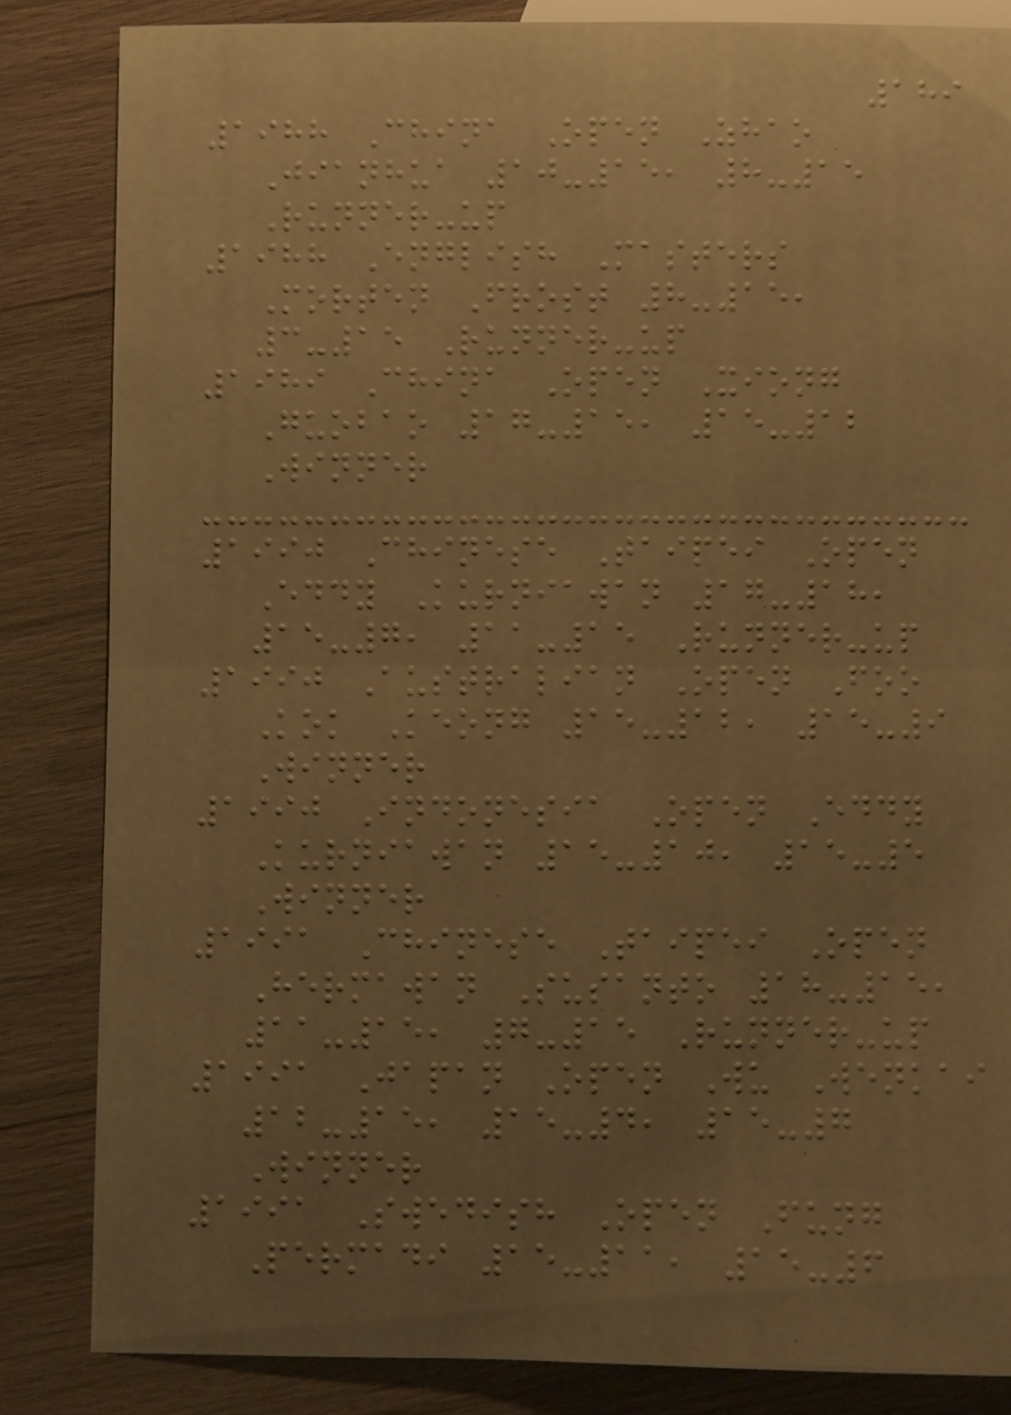189
1988 China Open Zhao
Jianhua 10-15, 8-15
Runner-up
1988 English Masters
Morten Frost 8-15,
3-15 Runner-up
1989 China Open Xiong
Guobao 17-15, 15-12
Winner
1990 Chinese Taipei Open
Eddy Kurniawan 17-18,
15-7, 11-15 Runner-up
1990 Australian Open Foo
Kok Keong 15-12, 15-9
Winner
1990 Indonesia Open Eddy
Kurniawan 15-10, 15-5
Winner
1991 Chinese Taipei Open
Hermawan Susanto 18-15,
11-15, 7-15 Runner-up
1991 Japan Open Wu Wenkai
12-15, 15-4, 15-7
Winner
1991 Swedish Open Fung
Permadi 15-11, 15-6
